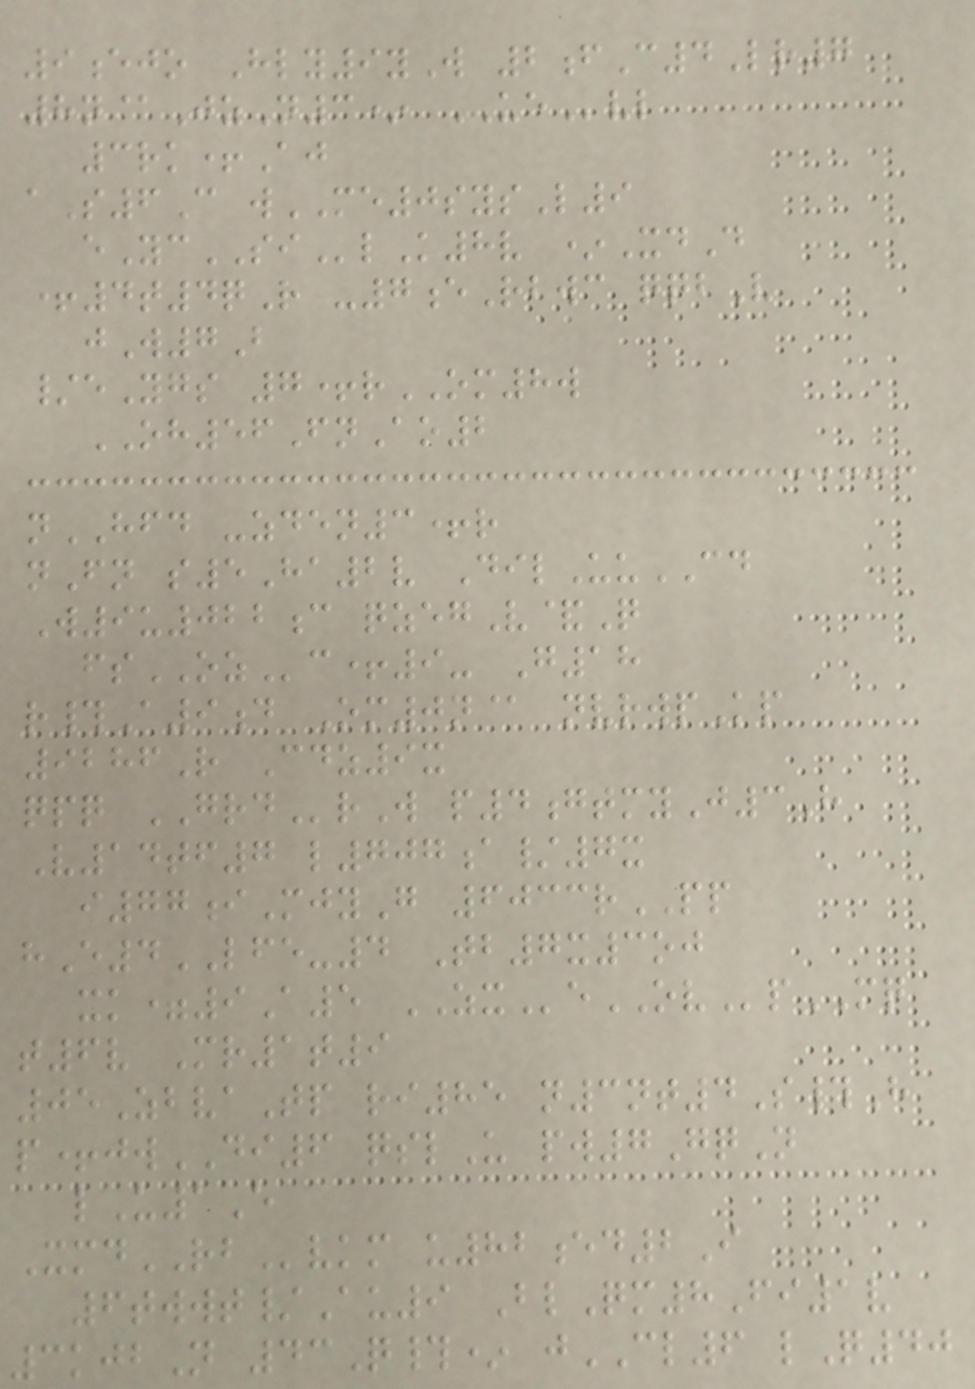9ejo Hly9yW 2fC4Lr7
8n@JzN3* UEvl
3rk+Aj
aS6C wME0sysL9
eYcSIlK8v *XdD
+4t4qR -7eRbwc qqbV
jW7B
/eYgs 7+rOM8w
OH56FnAo2
nHFD -zden3+r
nFn s5Ha2v DilUuCD
W9u022c qzegV&Q
fsOZc+9- G18
r#A9d Om0n@ nvrwpKp
9286R Cdz9x
qpq GRDrW p4gtmyJ3H
V14tf7 l707a/7x
i77iMjyG 6033rPP
hE4LFE-4 Tb7x3oj
xk=9A5 ZXeOVpMQ
t6v Mr1t9
05ZbvaTp ri85 n3nt4S#H
p+jwDI6 qslU pw7GqN
lU1E
XmdRBvkm u82ed2I
6twwt/Au9 BlQm8Fi1v
3kjbN 43Q#* jCL6 lQ40
